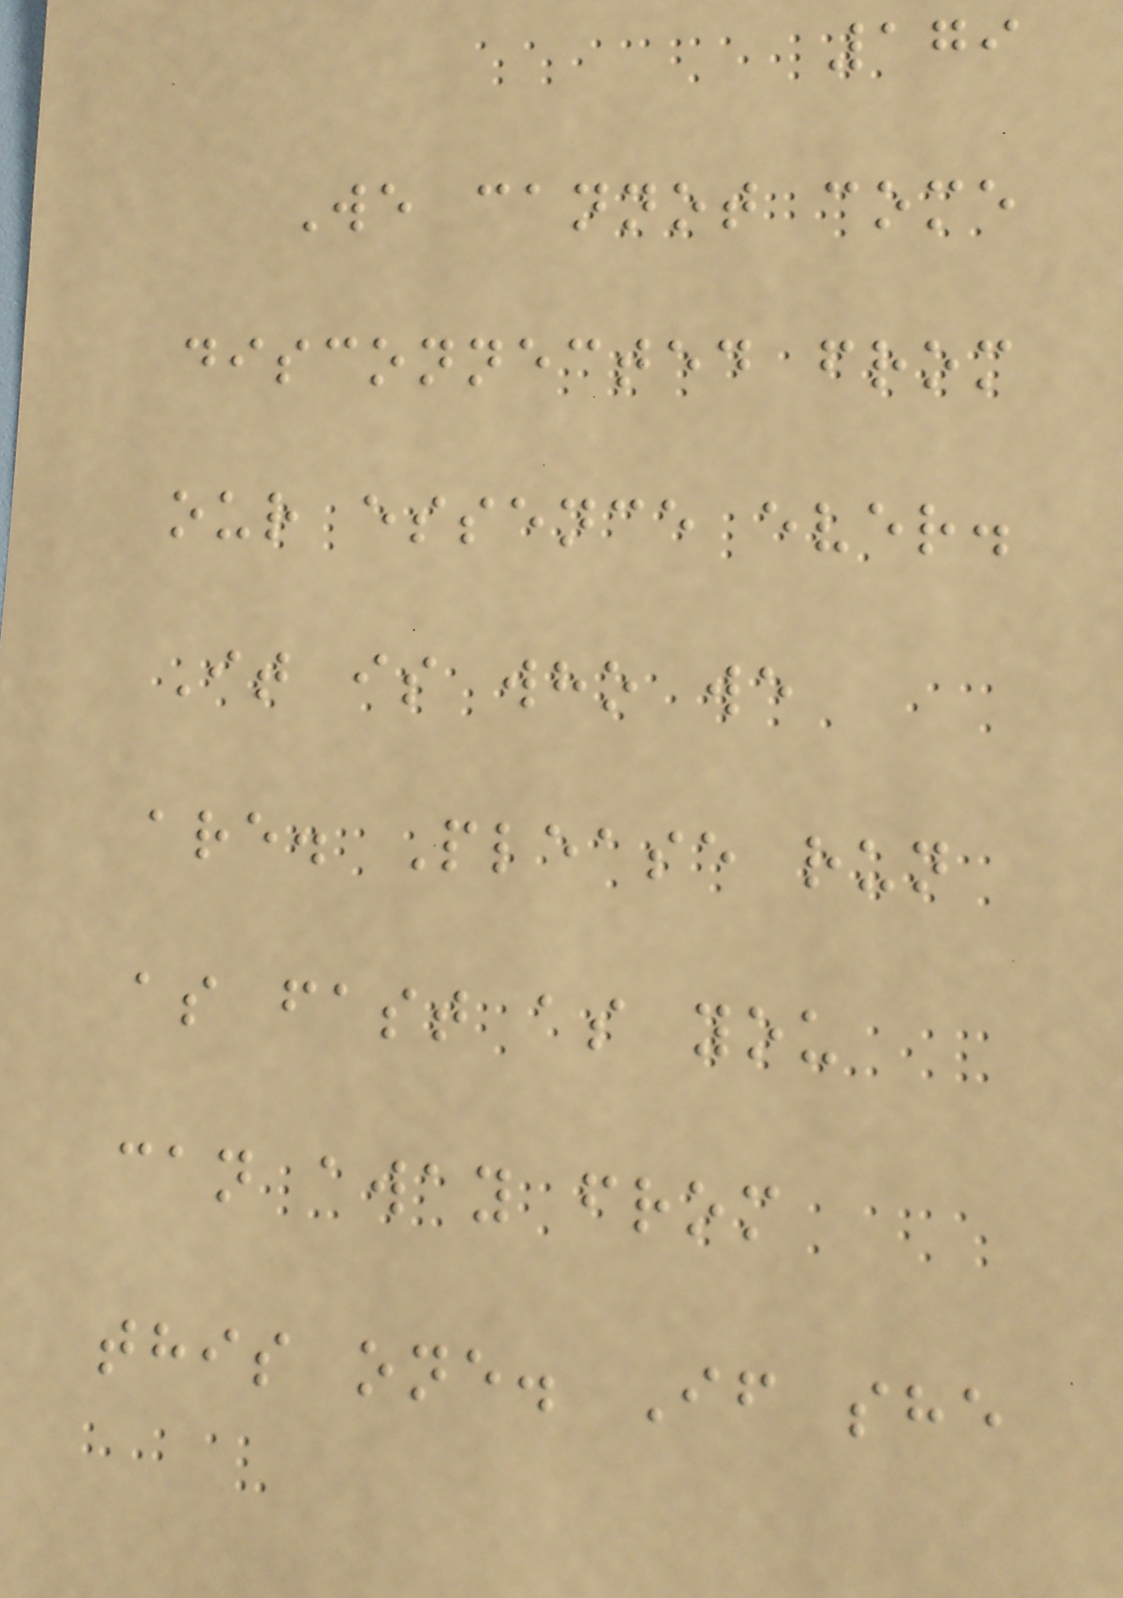179
We cannot come
disconnected from
our essence ever.
It is who we
are. Please run
as fast as you
can away from
this one. If she
